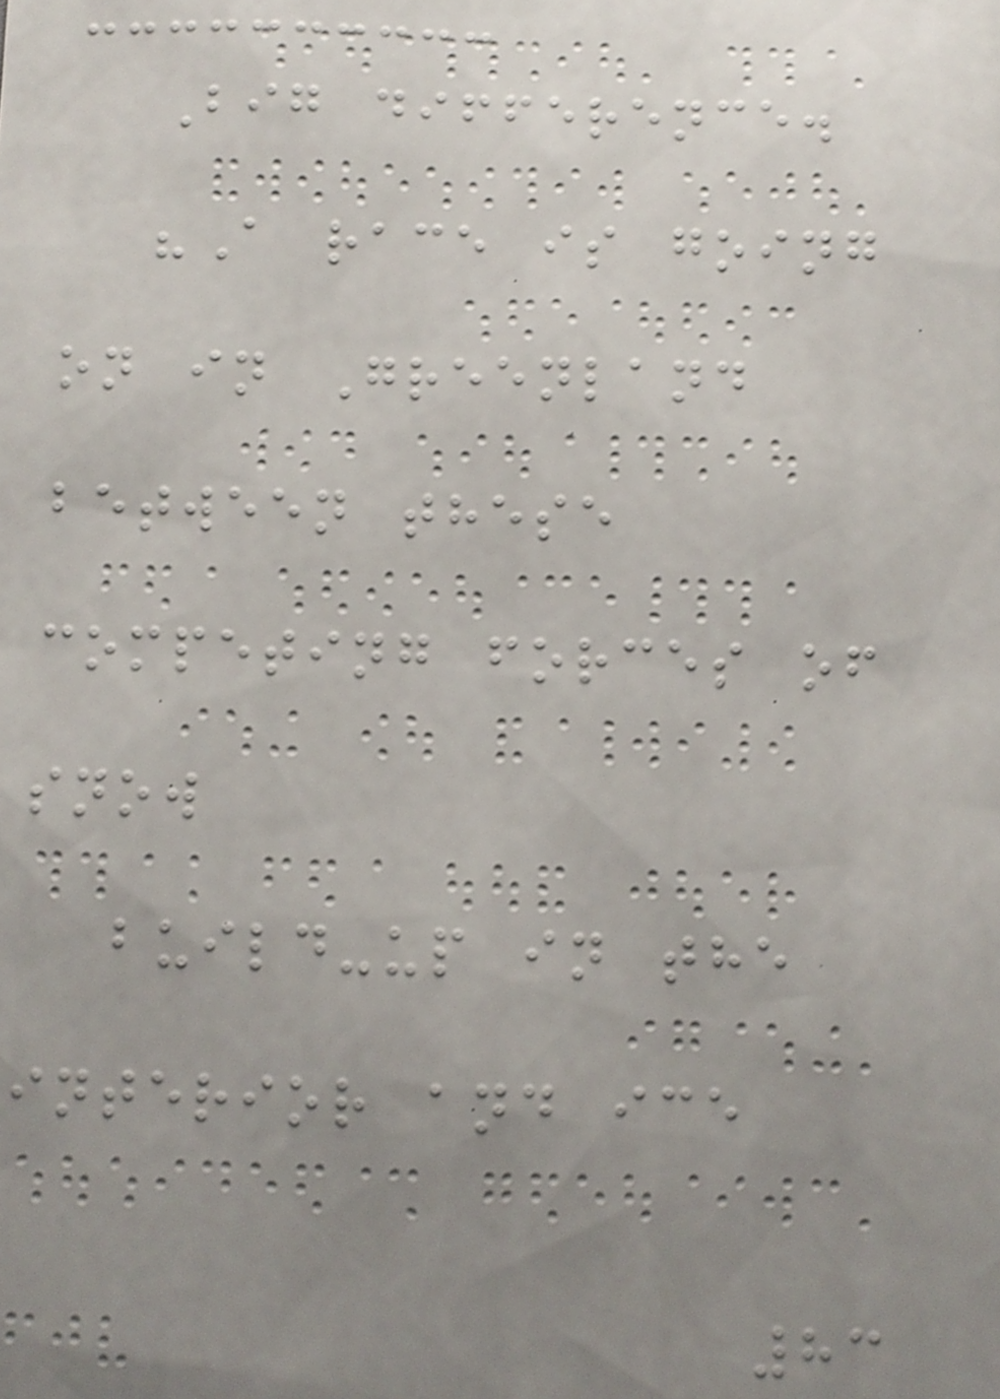Big difference.
"A race is going
on in Greenland
between these
competing forces of
snow
build-up in the
interior and ice
83
